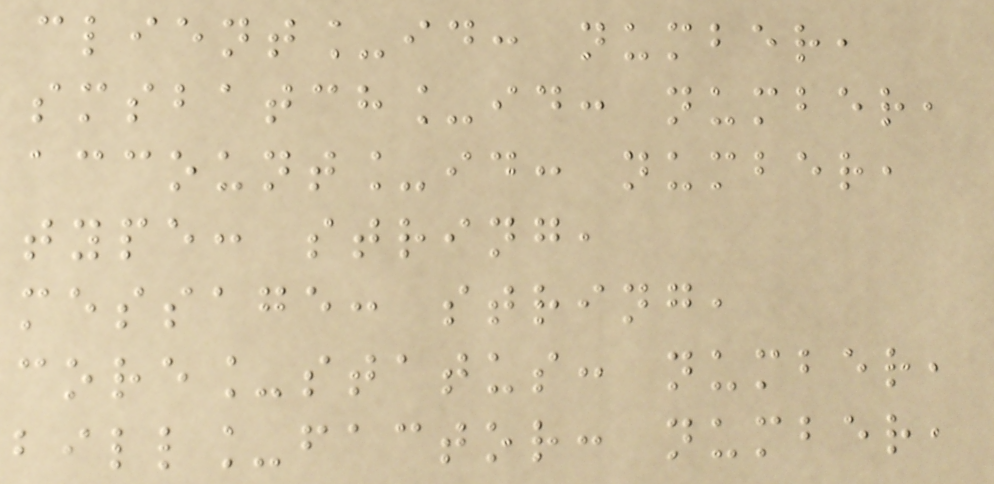client_id: number,
smsbatch_id: number,
account_id: number,
type: string,
message: string,
core_status: number,
bill_factor: number,
